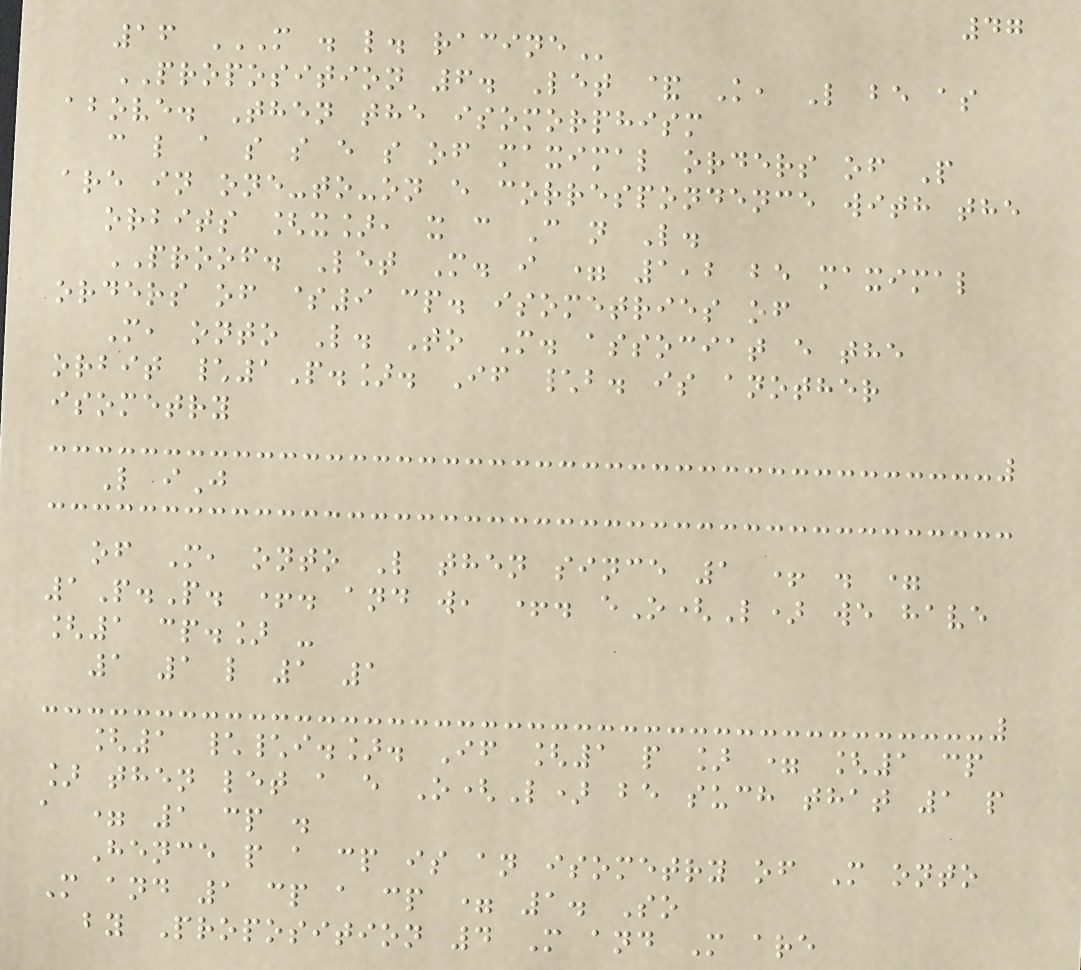47
16 M . L. RACINE
PROPOSITION 6. Let & K, L be as
above. Then the isomorphism
c l a s s e s of maximal orders of P
are in one-to-on e correspondence with the
orbits [x], x c C n L.
PROOF. Let M. i = 1,2 be maximal
orders of $9 cp. isometries of
M, onto L. To M. associat e the
orbit \1P.]. If \b. is another
isometry
L iJ
of M, onto L then since 1 + . =
1P.P. +. and w, +. eO(L) we have
[1 cp.] -
1 1 l 1 1
[1 \\i.]. If [1 p ] = [1 cp
] then let a e O(L) be such that 1 p
a = 1 cp .
Hence p a cp is an isometry of M onto
M and 1 cp a cp = 1. So
by Proposition 4 M and M are
